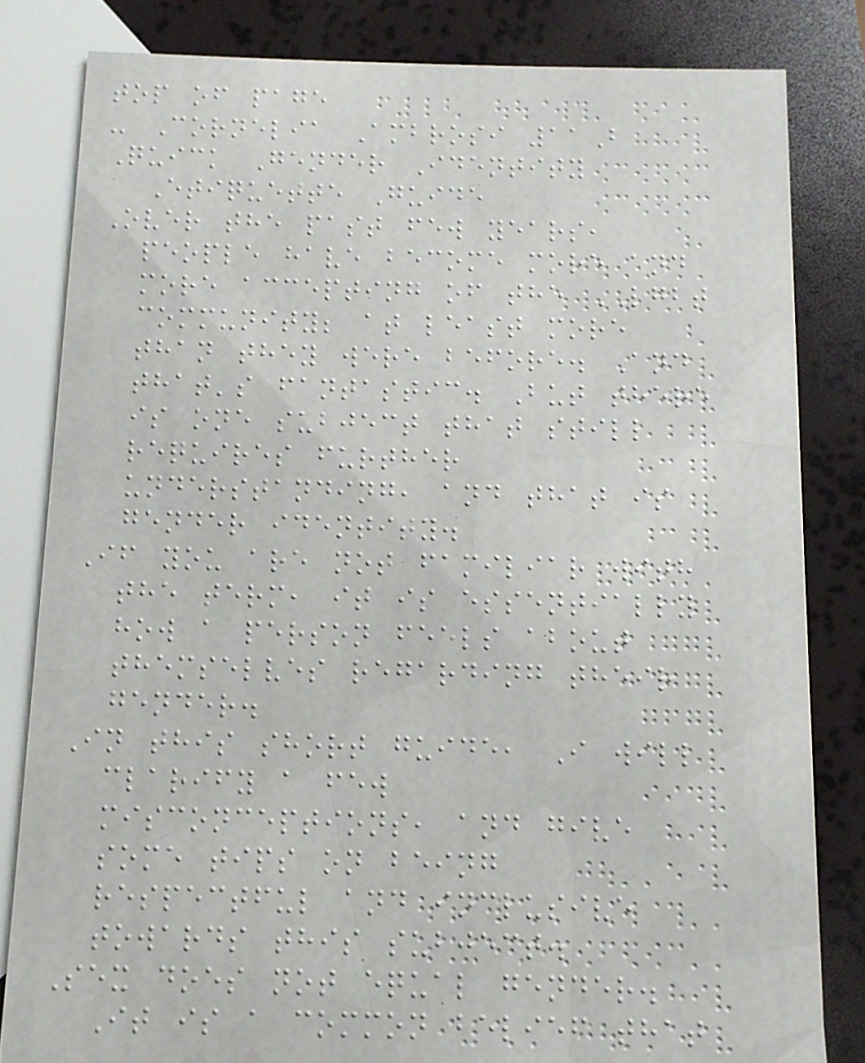top of page
- Cornelia Ambrosi 11B
Quick Gender Identity
Etiquette Guide
Over the past few years,
people have become more and
more accepting of the LGBT
community; at least more
than they were before. And
that's fantastic. But there
is one subject that still
requires further
understanding, and that is
gender identity.
If you are not familiar with
the term, it is essentially
how a person feels about
themselves regarding their
gender.
In this short guide, I will
clarify a few
misconceptions, and give
some tips on being
respectful and inclusive
towards this subject.
Sex does not equal gender.
It is a common belief that
